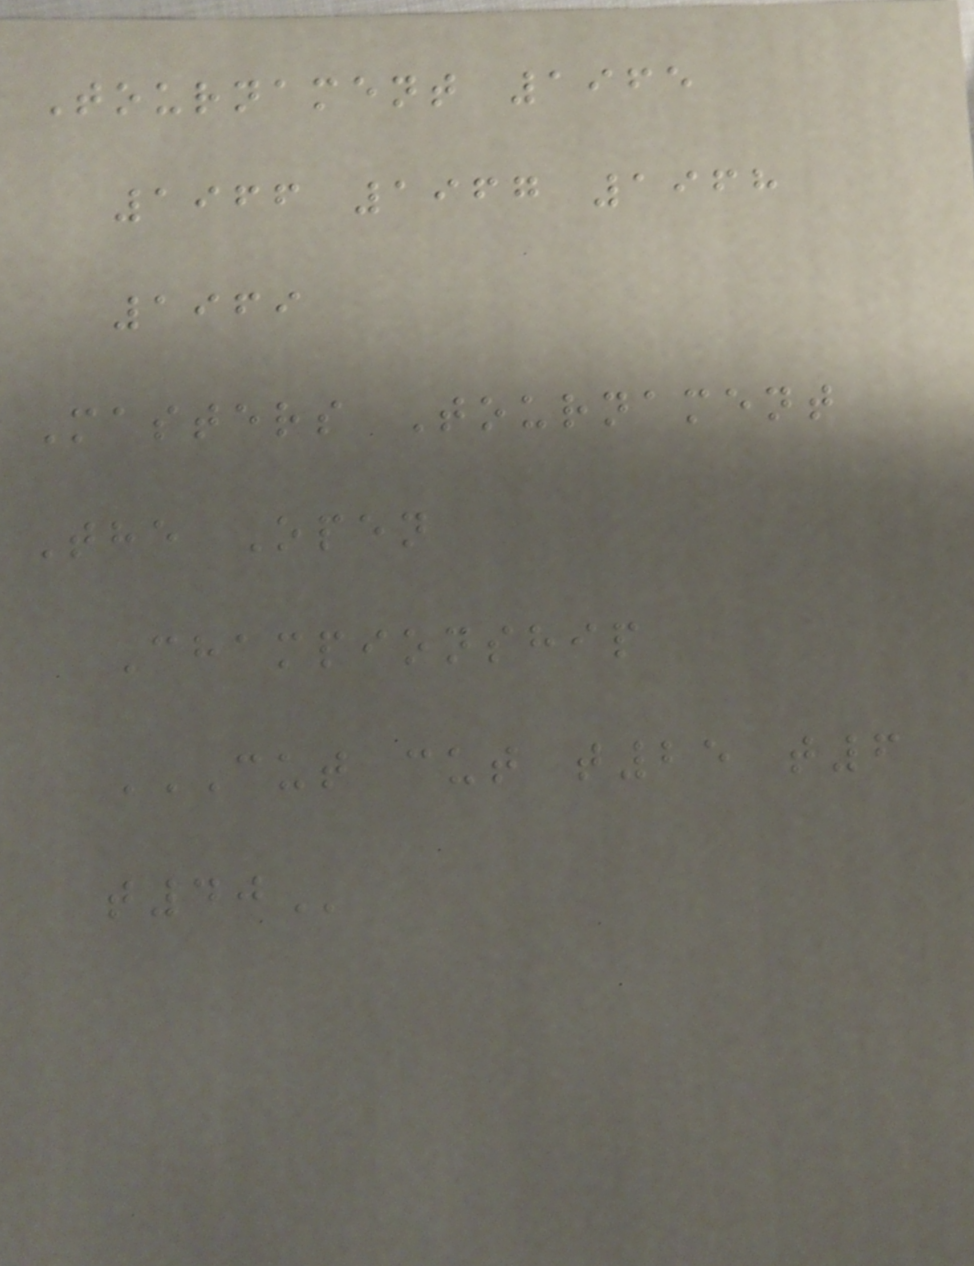Tournament 1965
1966 1967 1968
1969
Masters Tournament
The Open
Championship
CUT CUT T25 T6
T40
